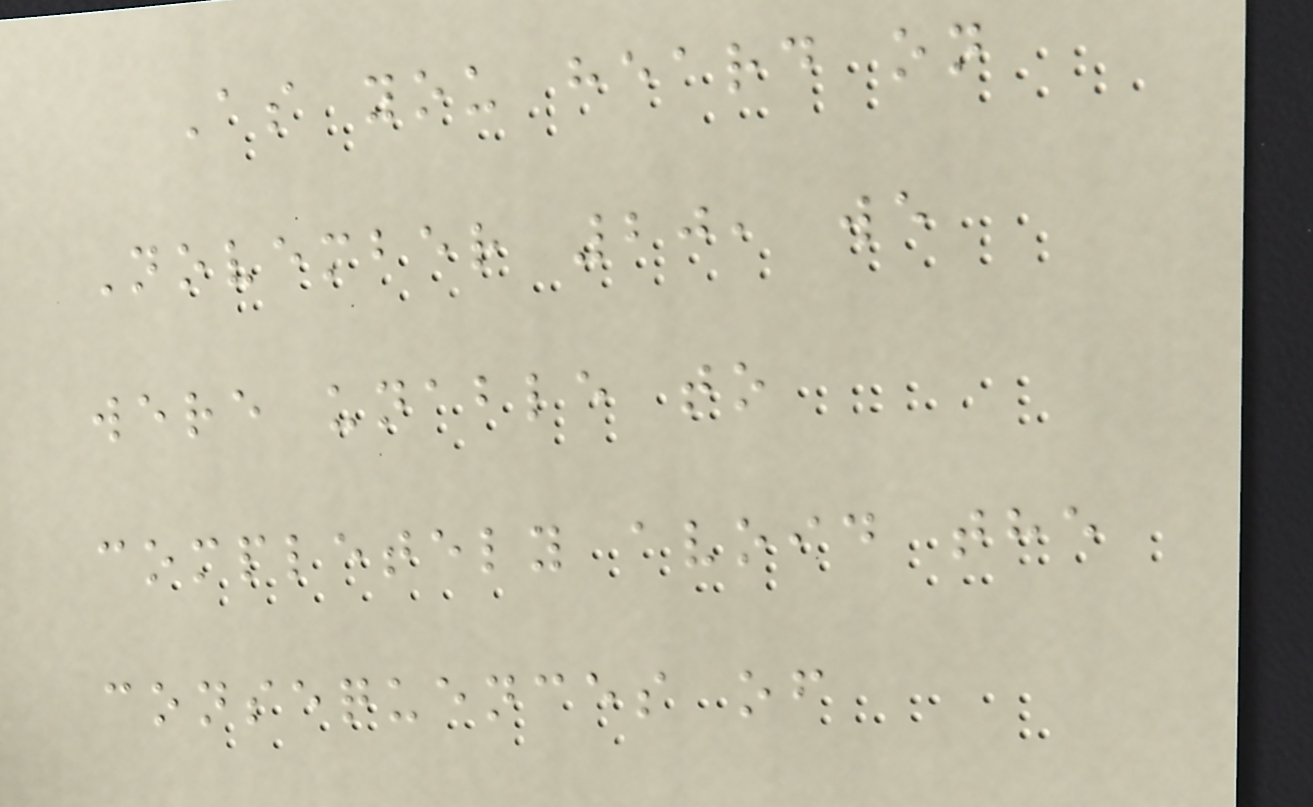As you heard on
November 20, we
were unable to
completely avoid the
consequences of
